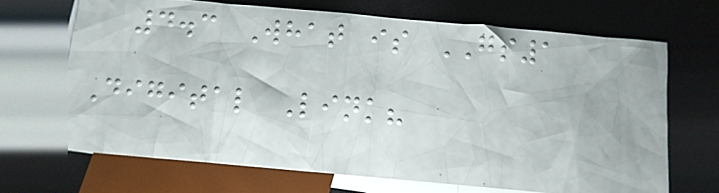4.3 What is GS1
Digital Link?
